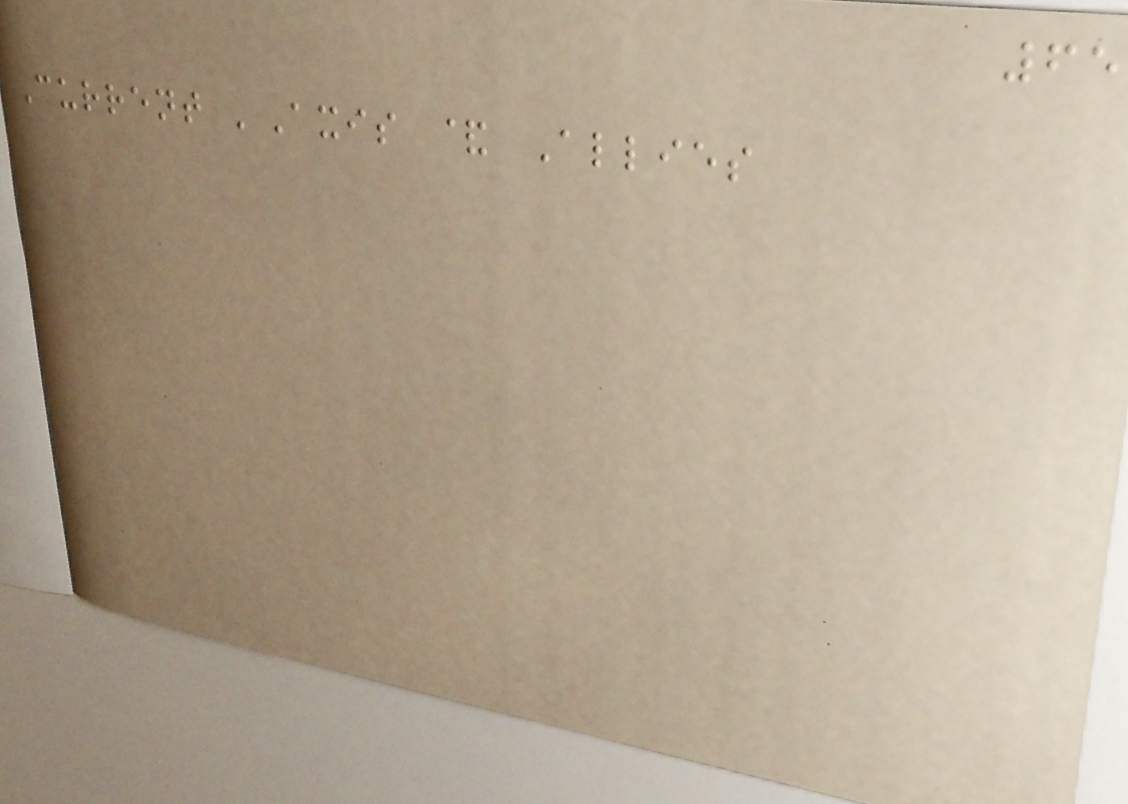65
Current 'Axis & Allies
